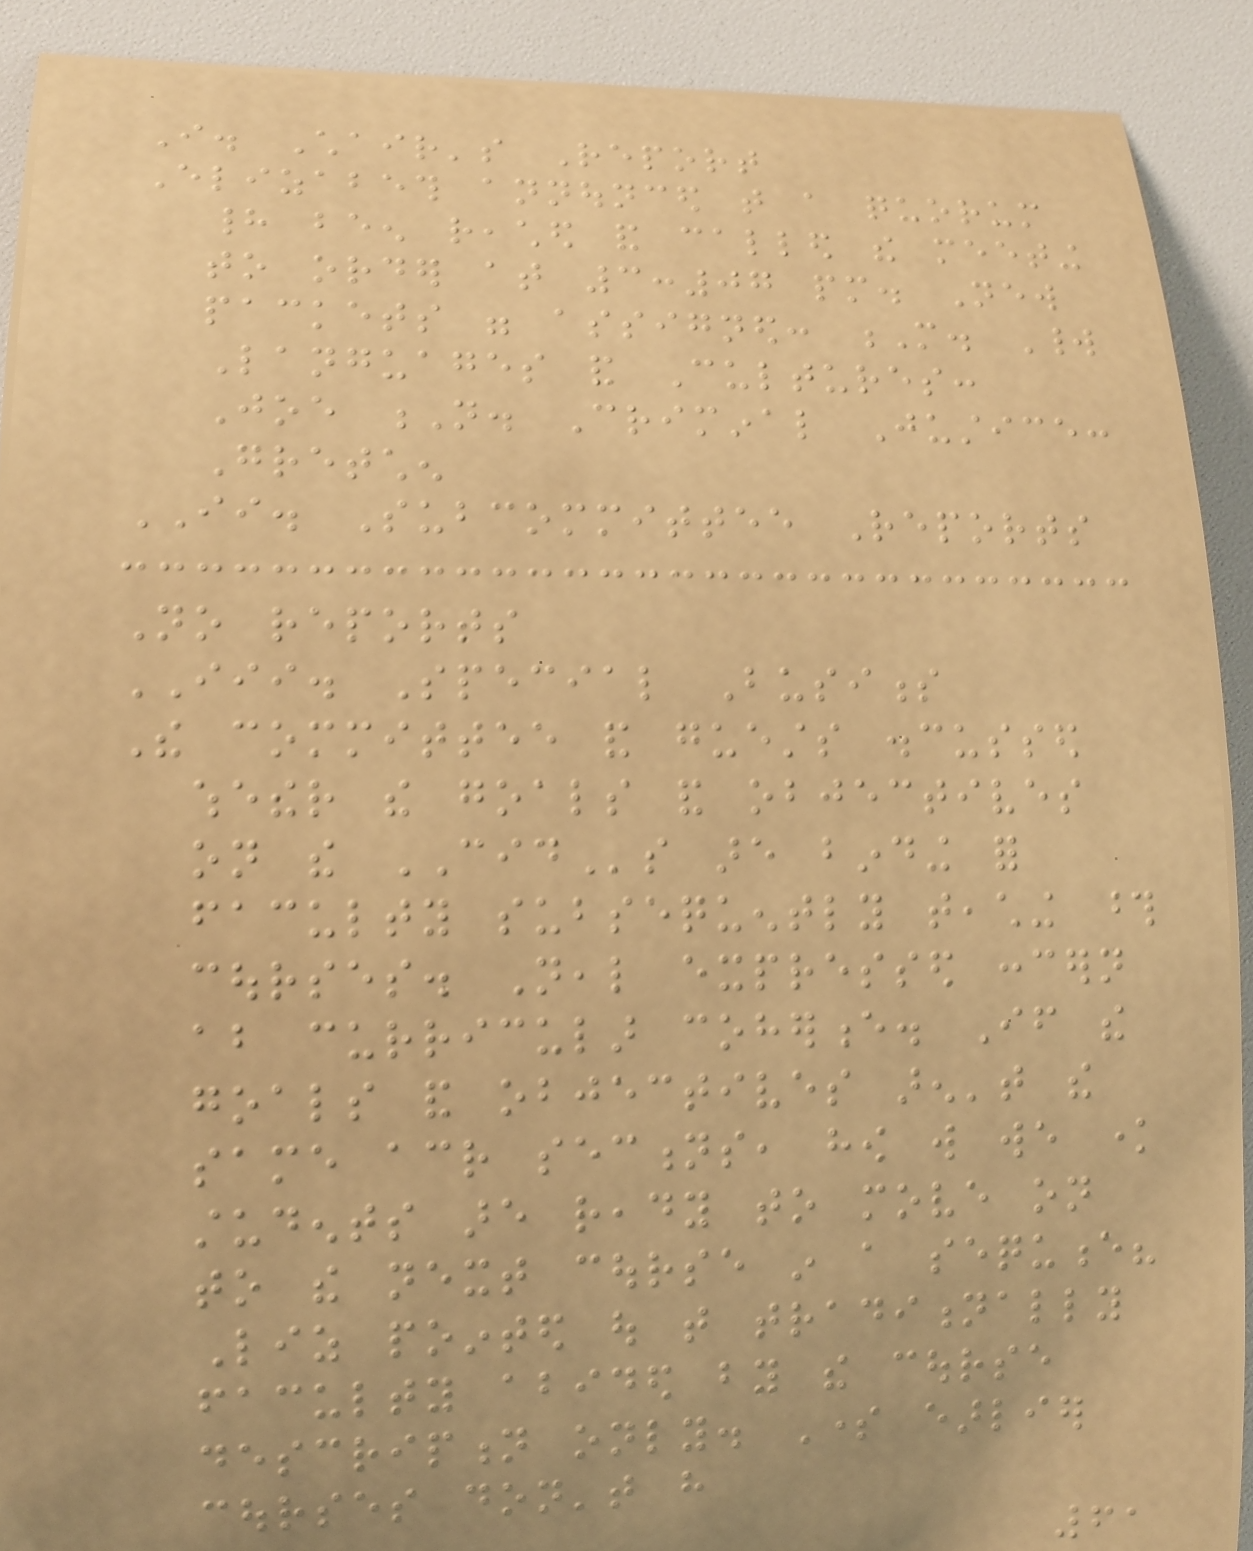I. Chair's Report
Elizabeth announced that a quorum
had been reached and called the meeting
to order at 3:07 pm. New
packets were assigned: M. World
Languages and Cultures:
Joe N. Criminal Justice:
Gretchen
II. Subcommittee Reports
No reports
III. Special Business
The committee and guests discussed
whether the goals and objectives
on the CIDs are binding for
faculty subsequently teaching those
courses. Neal expressed concern
about curricular coherence. If the
goals and objectives aren't the
same across sections, how will we know
students are ready to move on
to the next course in a sequence?
Liz pointed out that traditionally
faculty abided by the course
description only. Some earlier
courses don't have
61
